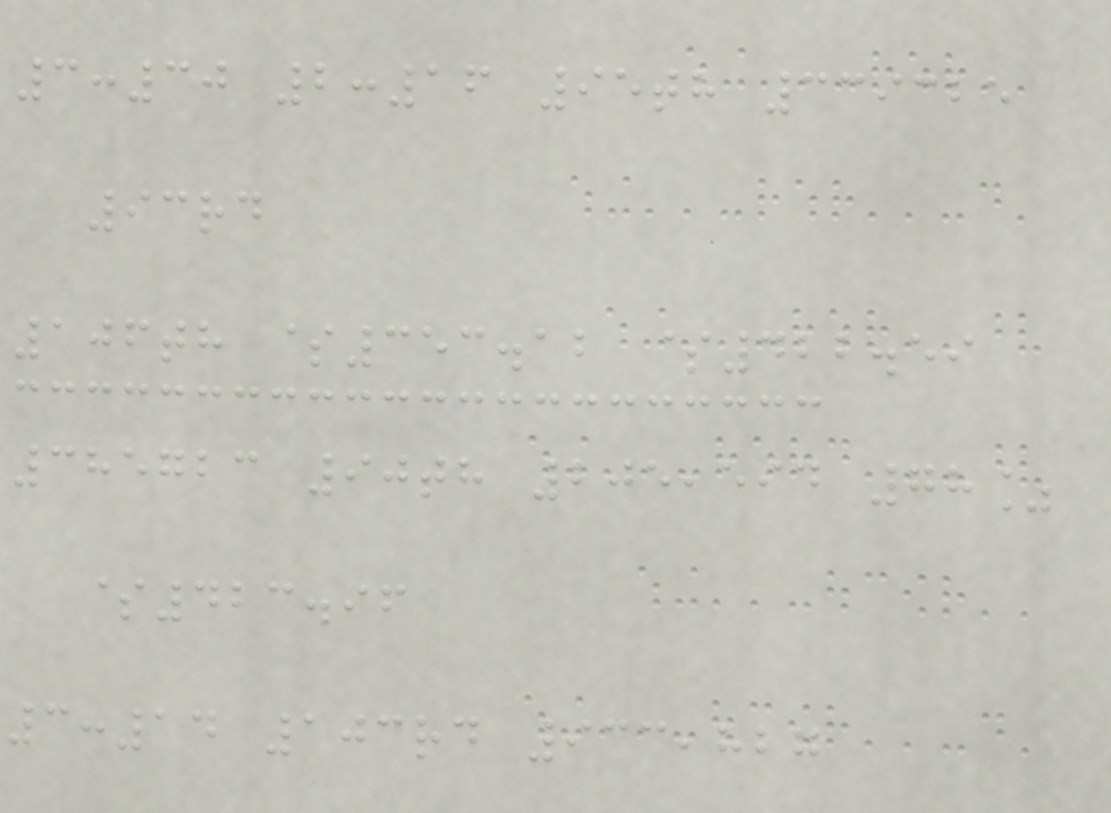3:30 2:16 95th 339325
93rd
106th $353.12 $422.59
385723 90th 205,594 78%
$423.96
3:14 103rd 933,827
